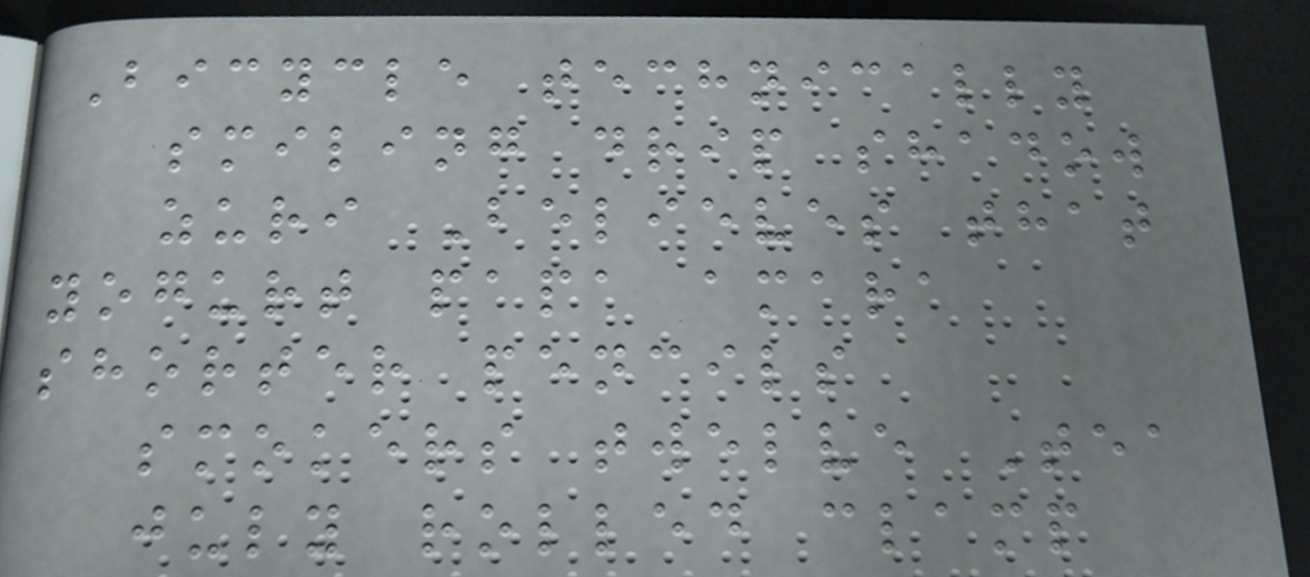Bicycle technically
smiling drip shadow
zuri Believes that
yogurt papa amara
shorter pencils
smokers twelve Tea
july rolled clamp
